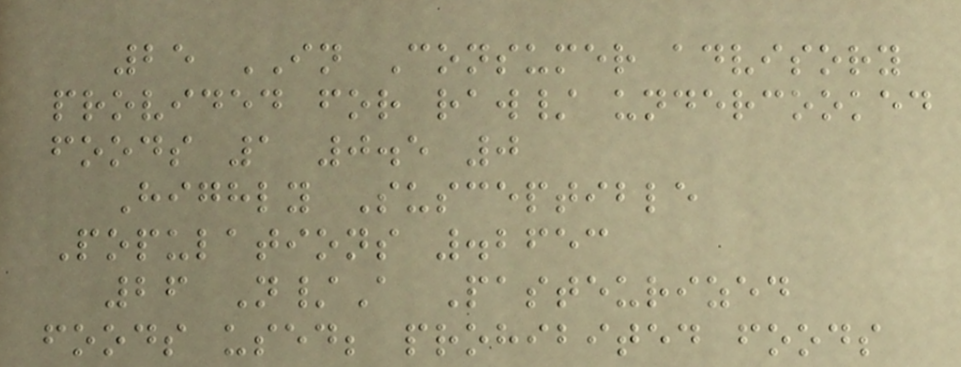25 IN Consumer advisory
provided for raw/ undercooked
foods 1 0.5 0
Highly Susceptible
Populations .2653
26 N/A Pasteurized
foods used; prohibited foods
